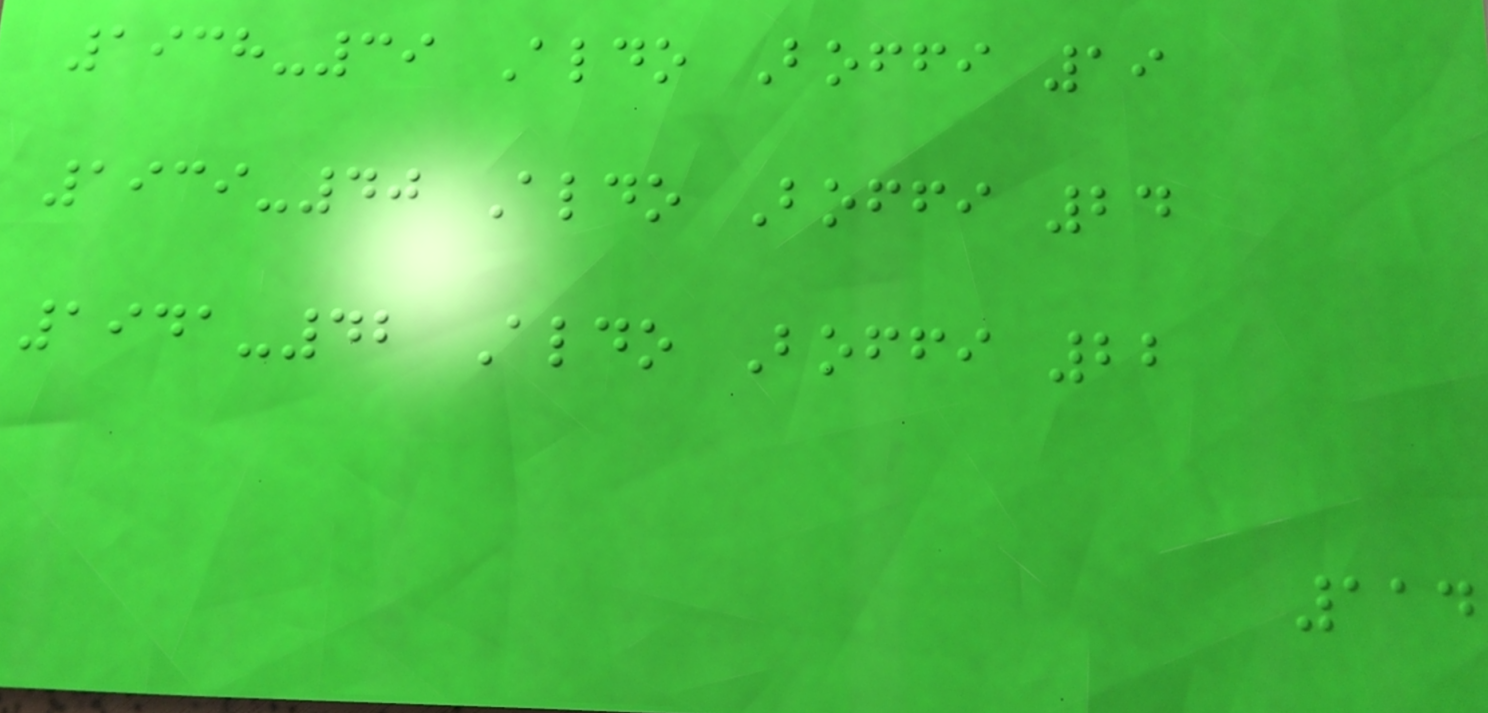1938-39 Aldo Boffi 19
1939-40 Aldo Boffi 24
1941-42 Aldo Boffi 22
114
